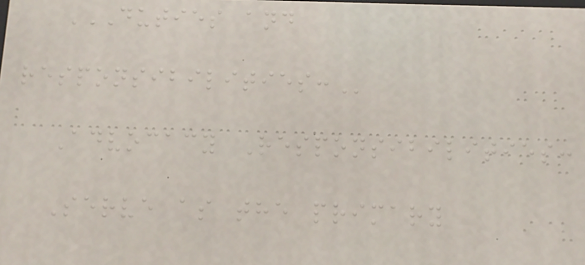DUTIES AND
RESPONSIBILITIES:
Advocacy Responsibilities:
Serve as the primary
